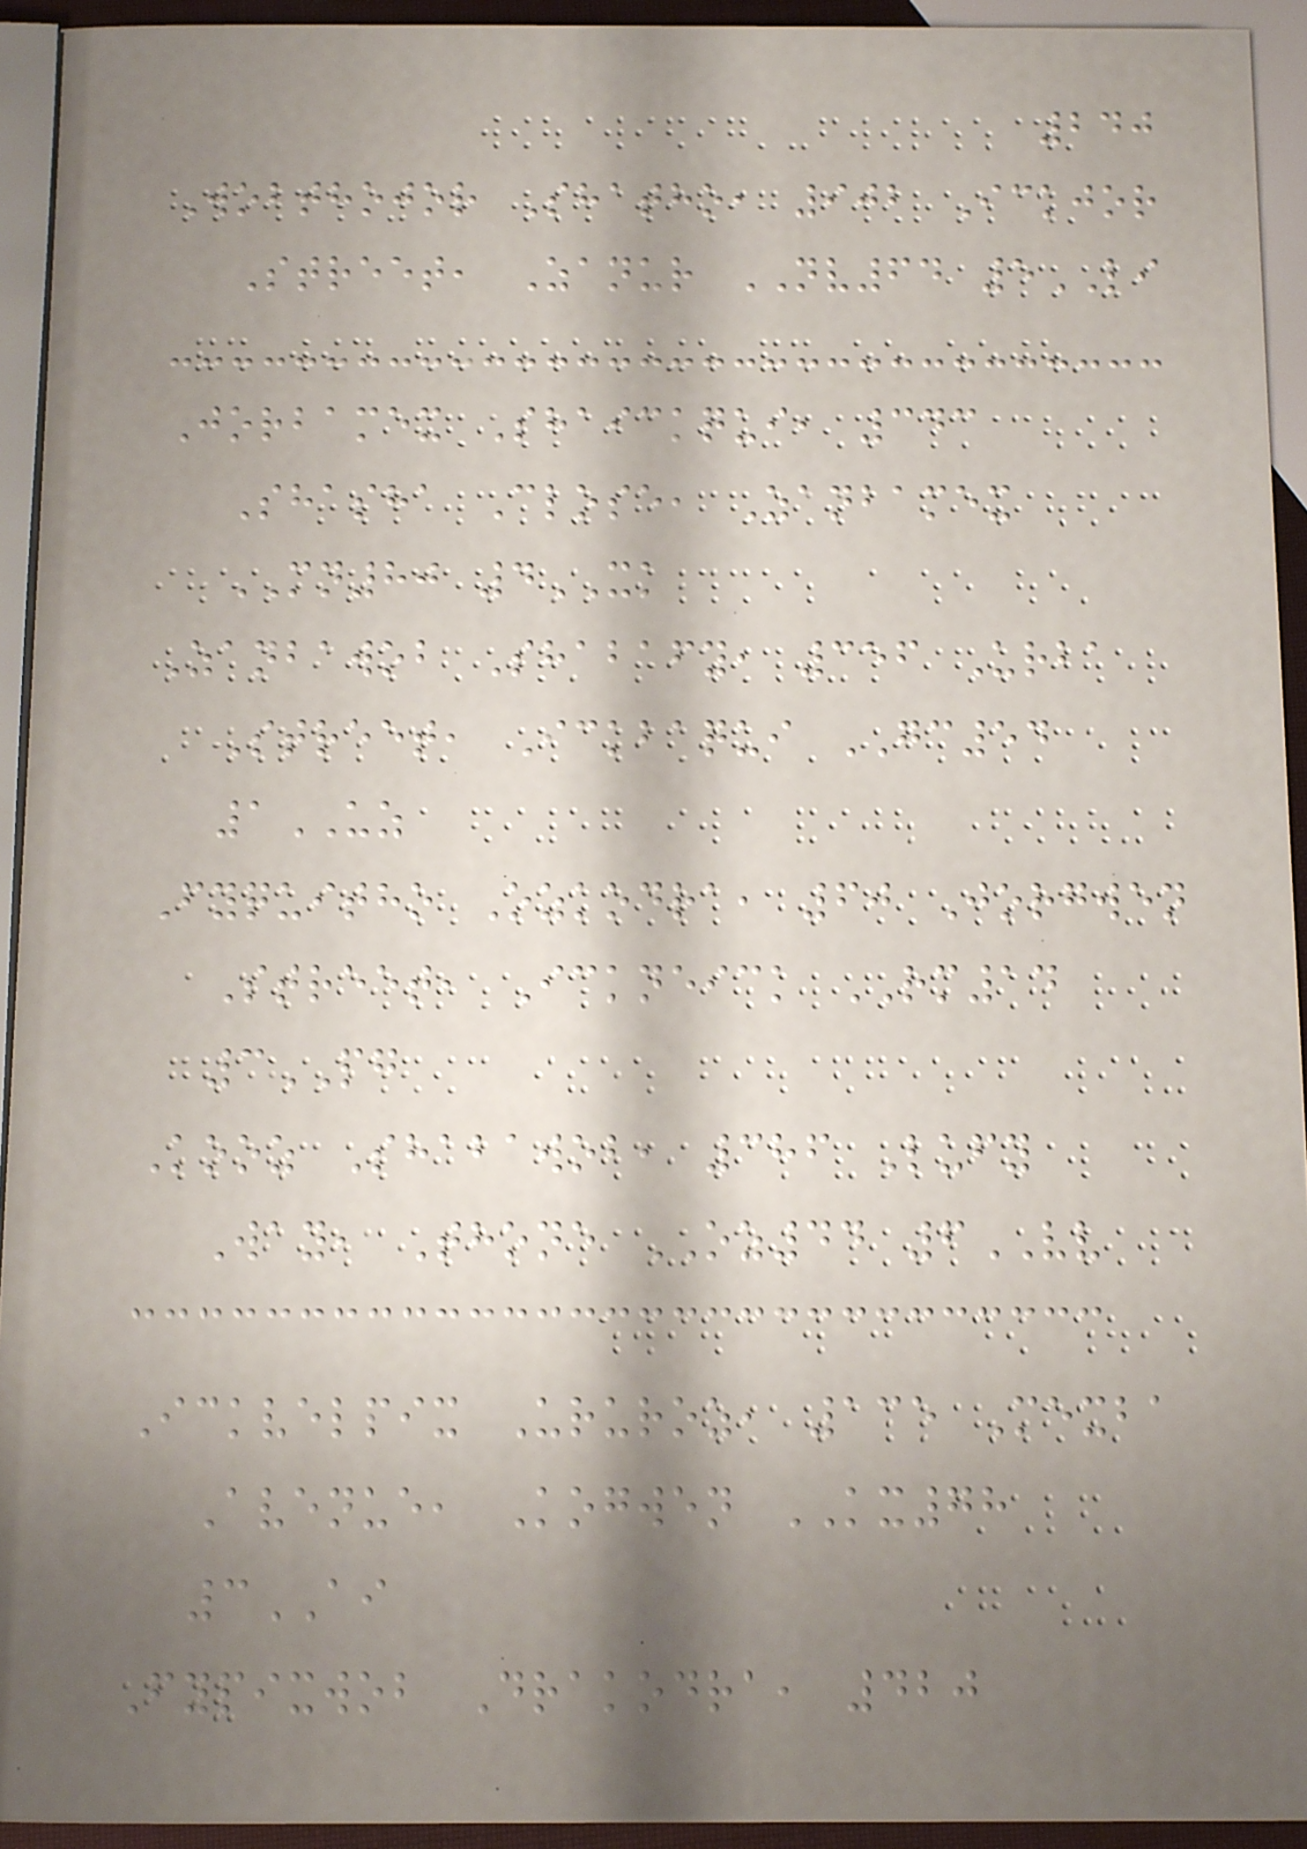240
Wobthojor Shatho, 902 Ickjor
Street, Zanur NV64 5LI
Jorbamex Shaickqui, 343
Shasha Close, Zanbamex
MN80 4XK
Zanbawob Shabafy, 356 Urba
Street, Ickbaqui GC54
1UZ
Fyquitho Ozkodra, 60 Jorgwen
Street, Ickneick RM14
3PG
Kooz Shabawob, 386 Lufy
Way, Thone OZ44 6VV
Ickvelpix Ururoz, 135 Mexba
Avenue, Kogwen KX78
3AI
Fypixwob Drakodra, 420
